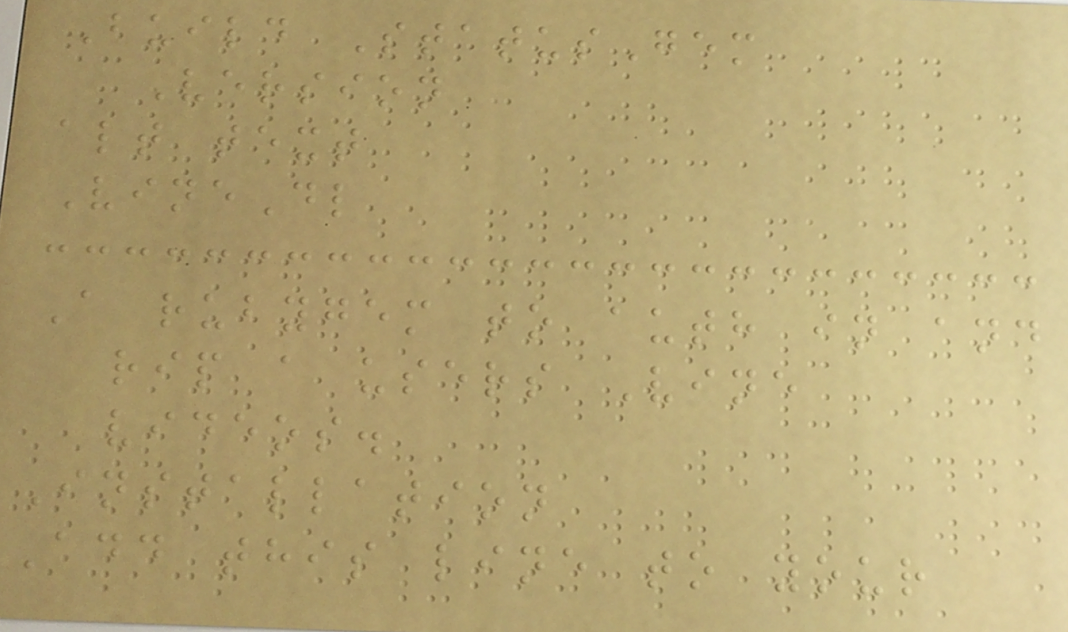Build StatusGem
Version
alt text
VineDl
A rubygem to auth in and
rip a users Vine
videos.
Installation
Add this line to your
